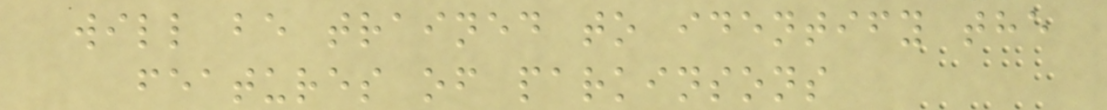will be trained to identify the
features of parkinsons
